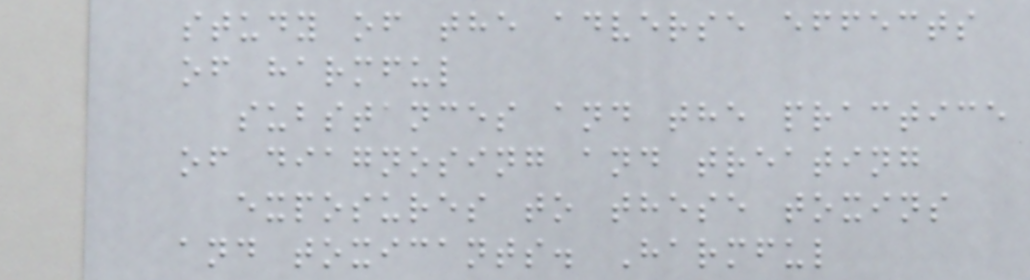study of the adverse effects
of harmful
substances and the practice
of diagnosing and treating
exposures to these toxins
and toxicants. Harmful
